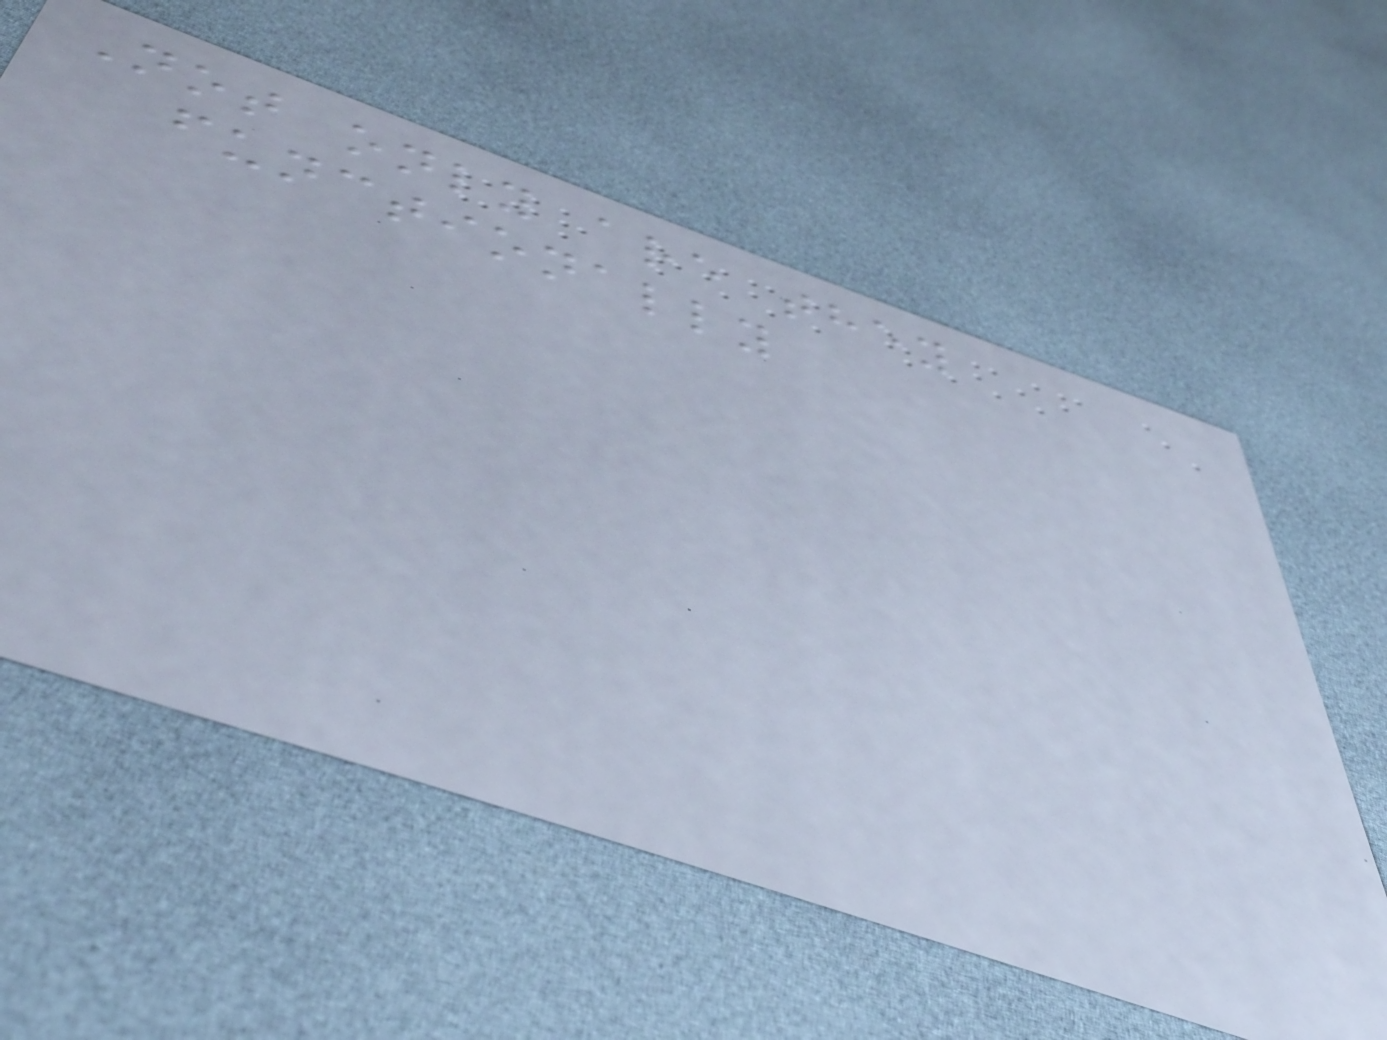Not only are they
functionally
